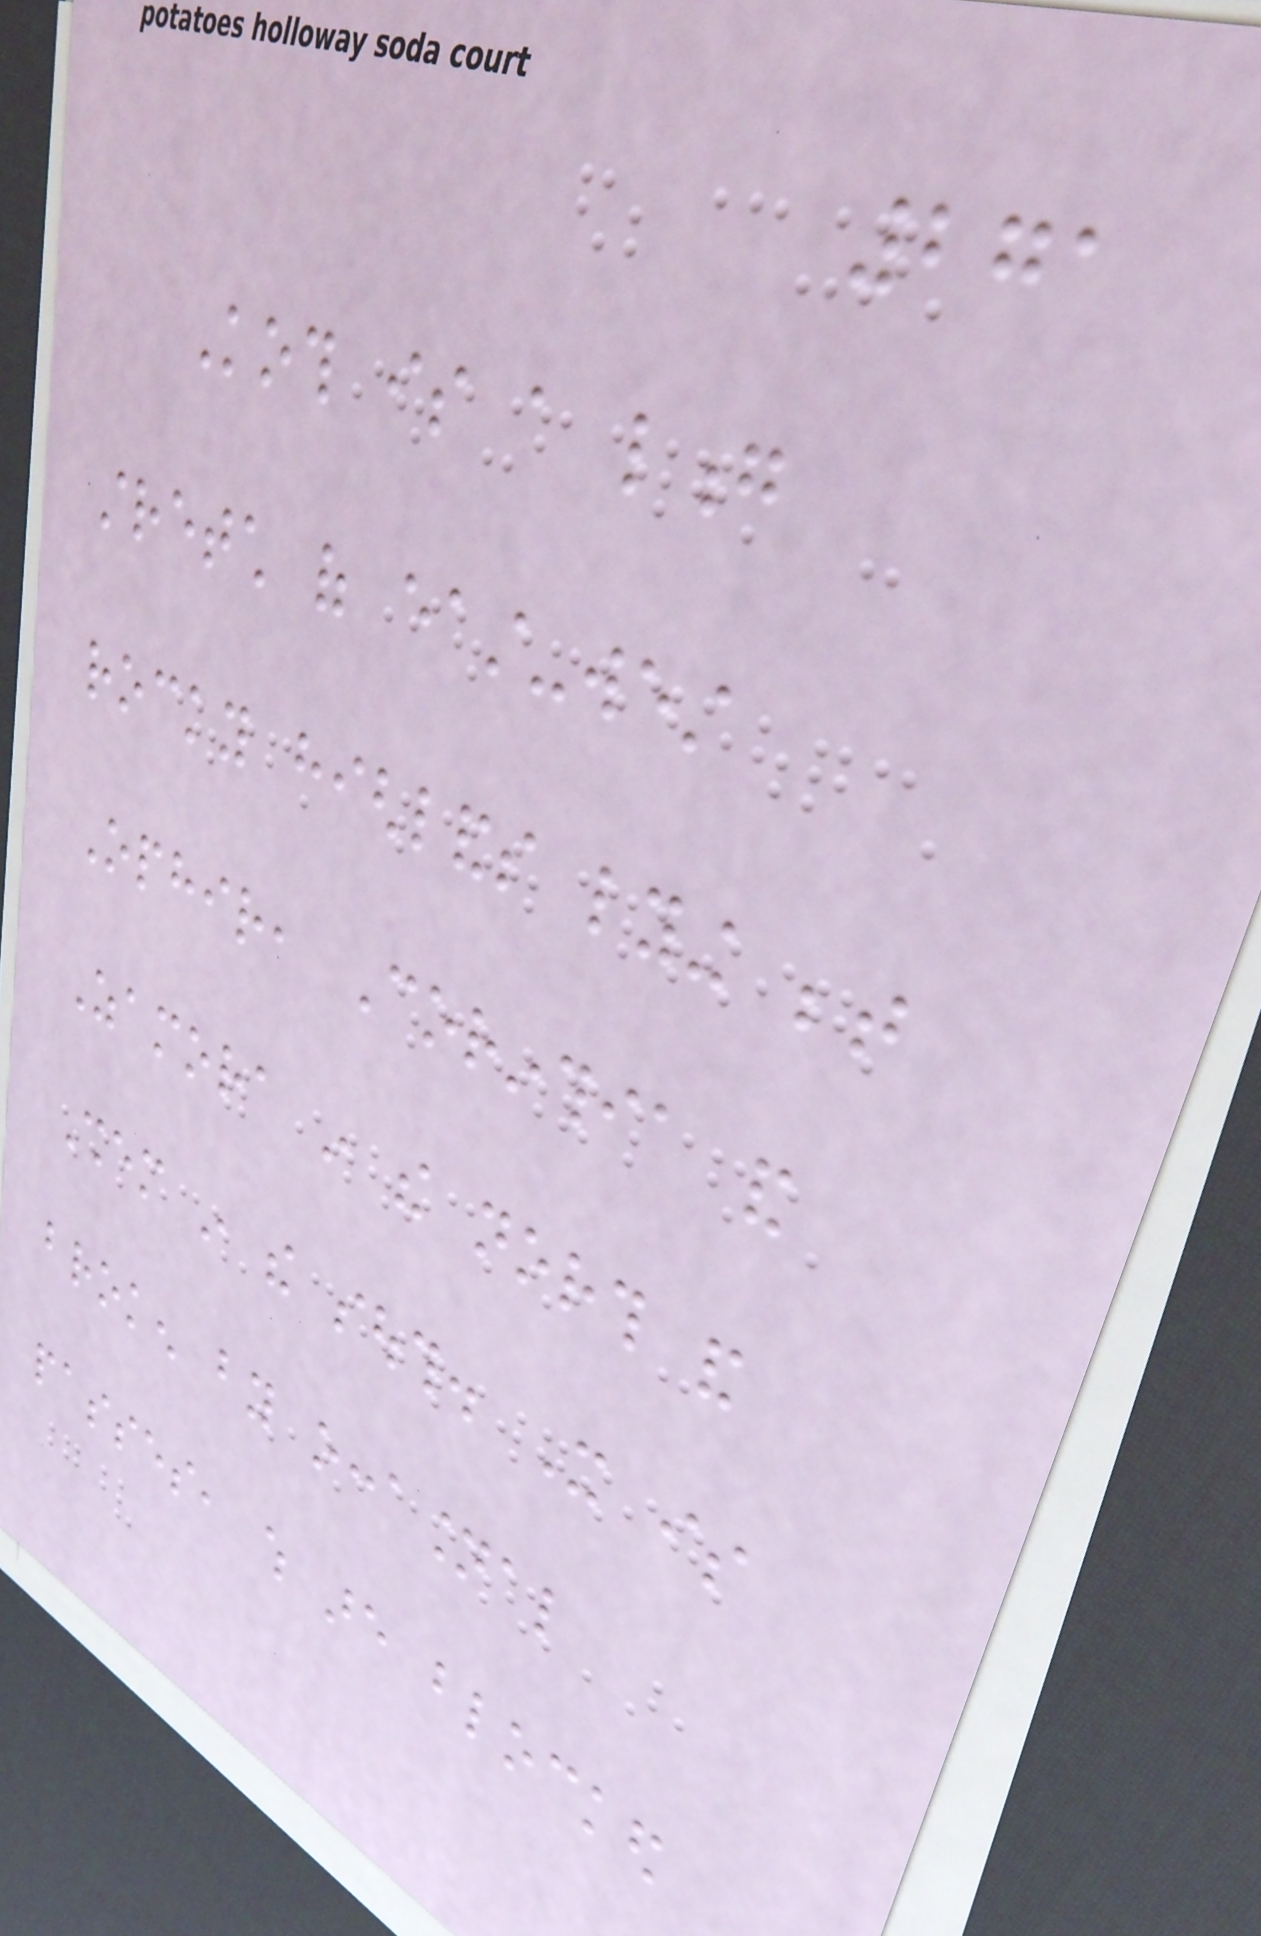271
Koth is a long
stretch of east-west
rocky highlands lying between
Ophir, Corinthia and
Zamora in the north and
Shem in the south. It is
broken by occasional
passes, which are blocked
